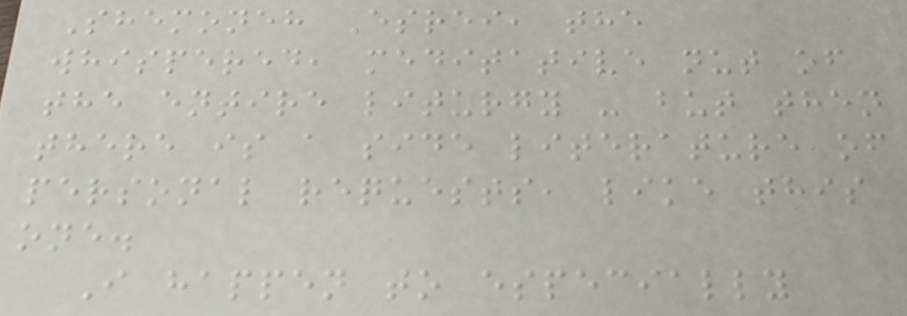Shemoneh Esrei, the
whispered, meditative nut of
the entire liturgy - but then
there is a side literature of
personal requests, like this
one.
I happen to especially
